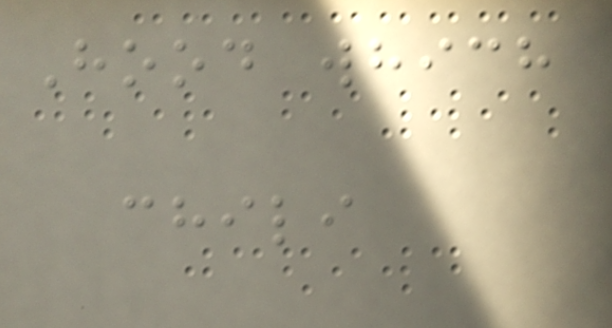Hood which
chili
